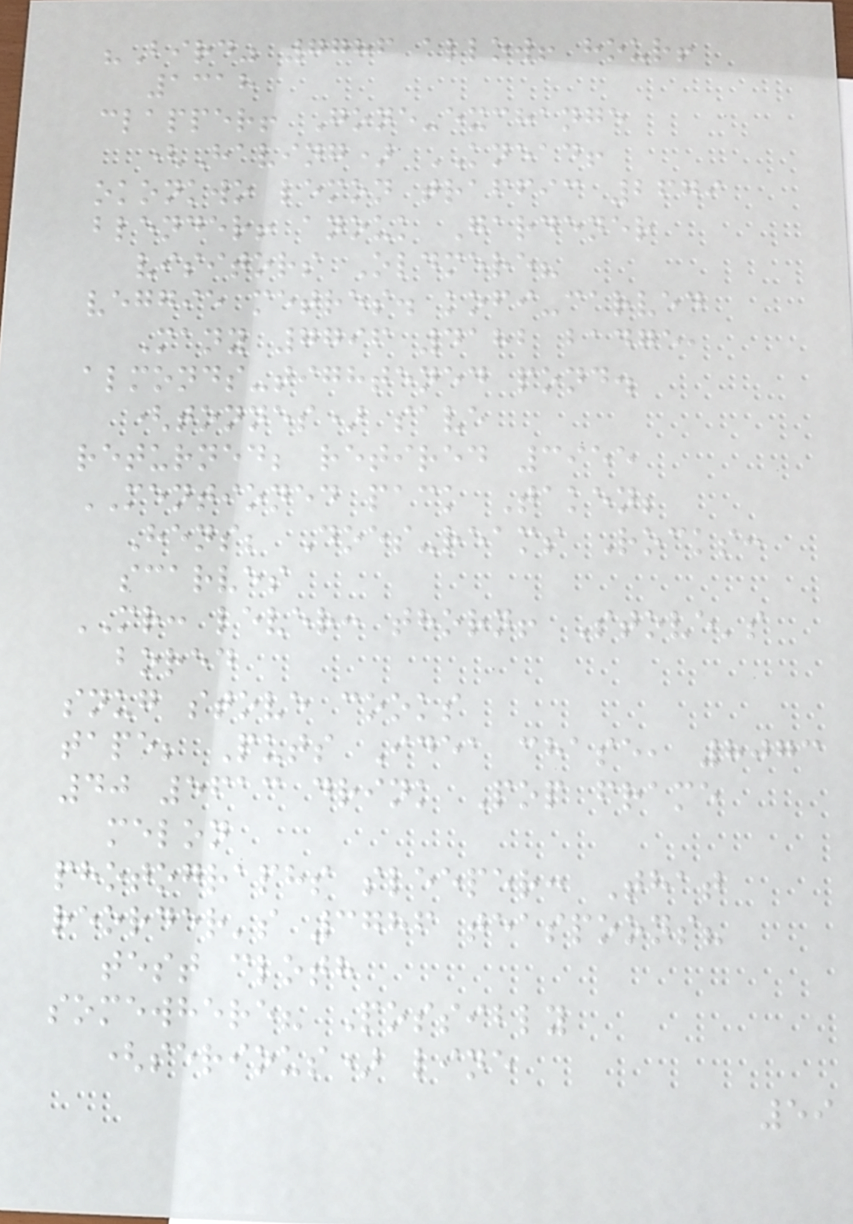"Bird" 7786 allow! hour!
1318
clapper! Gone-exchange
(Having) KNEAD!
okonkwo lemon traffic 2679
blender! anouk Gardener
visitors Oldmere?
veggie metres. kofi-carved
Many 7796 4182 badge,
almonds-tightened pond.
(tonnes) save
returned; retired 3955
MENTIONED pack Taken;
Hens; Does-reams Rocks:
scarves
MR: lever: thorn! Stove's
bored
snug stove cooks
tape; Puts Idea chase, 8073
40 5613 drink Pop frame
melon
photographs sleeper: That
reorder's 3786 teaspoons?
test cloth
somewhere? Possibly
(serious) line
59
